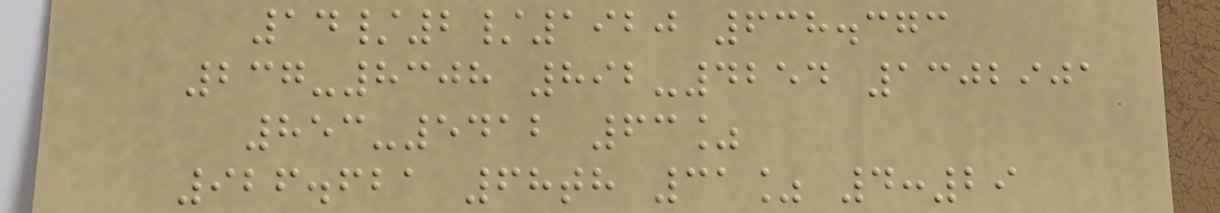14/2/1920 638.373
237-8308 892-4254 1302901
853-5412 63%
926.621 68th 31% 4:29
